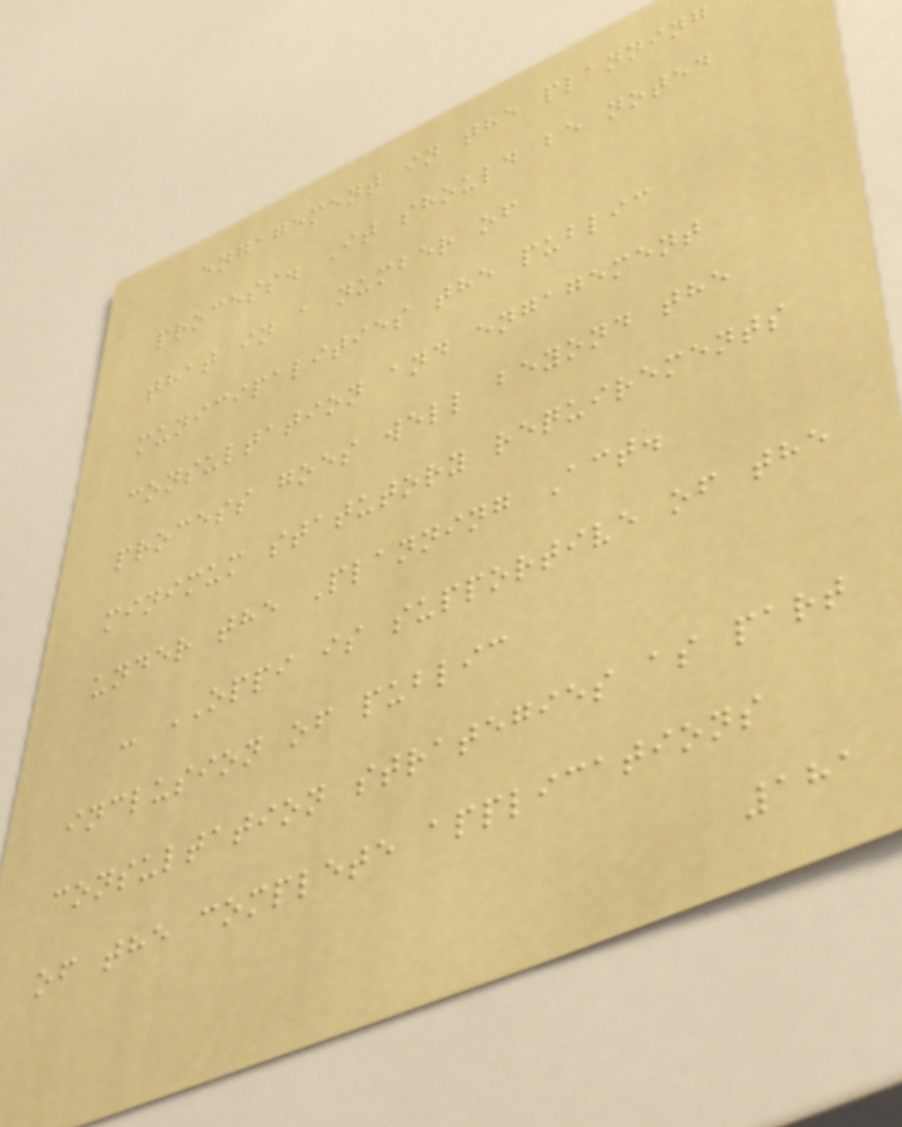engagement in the planning
process. It should be noted
that in a number of
municipalities the public
consultation and engagement
process goes well beyond the
minimum statutory requirements
under the Planning Act.
- OPPI is supportive of the
inclusion of public
consultation strategies as part
of the complete applications
181
